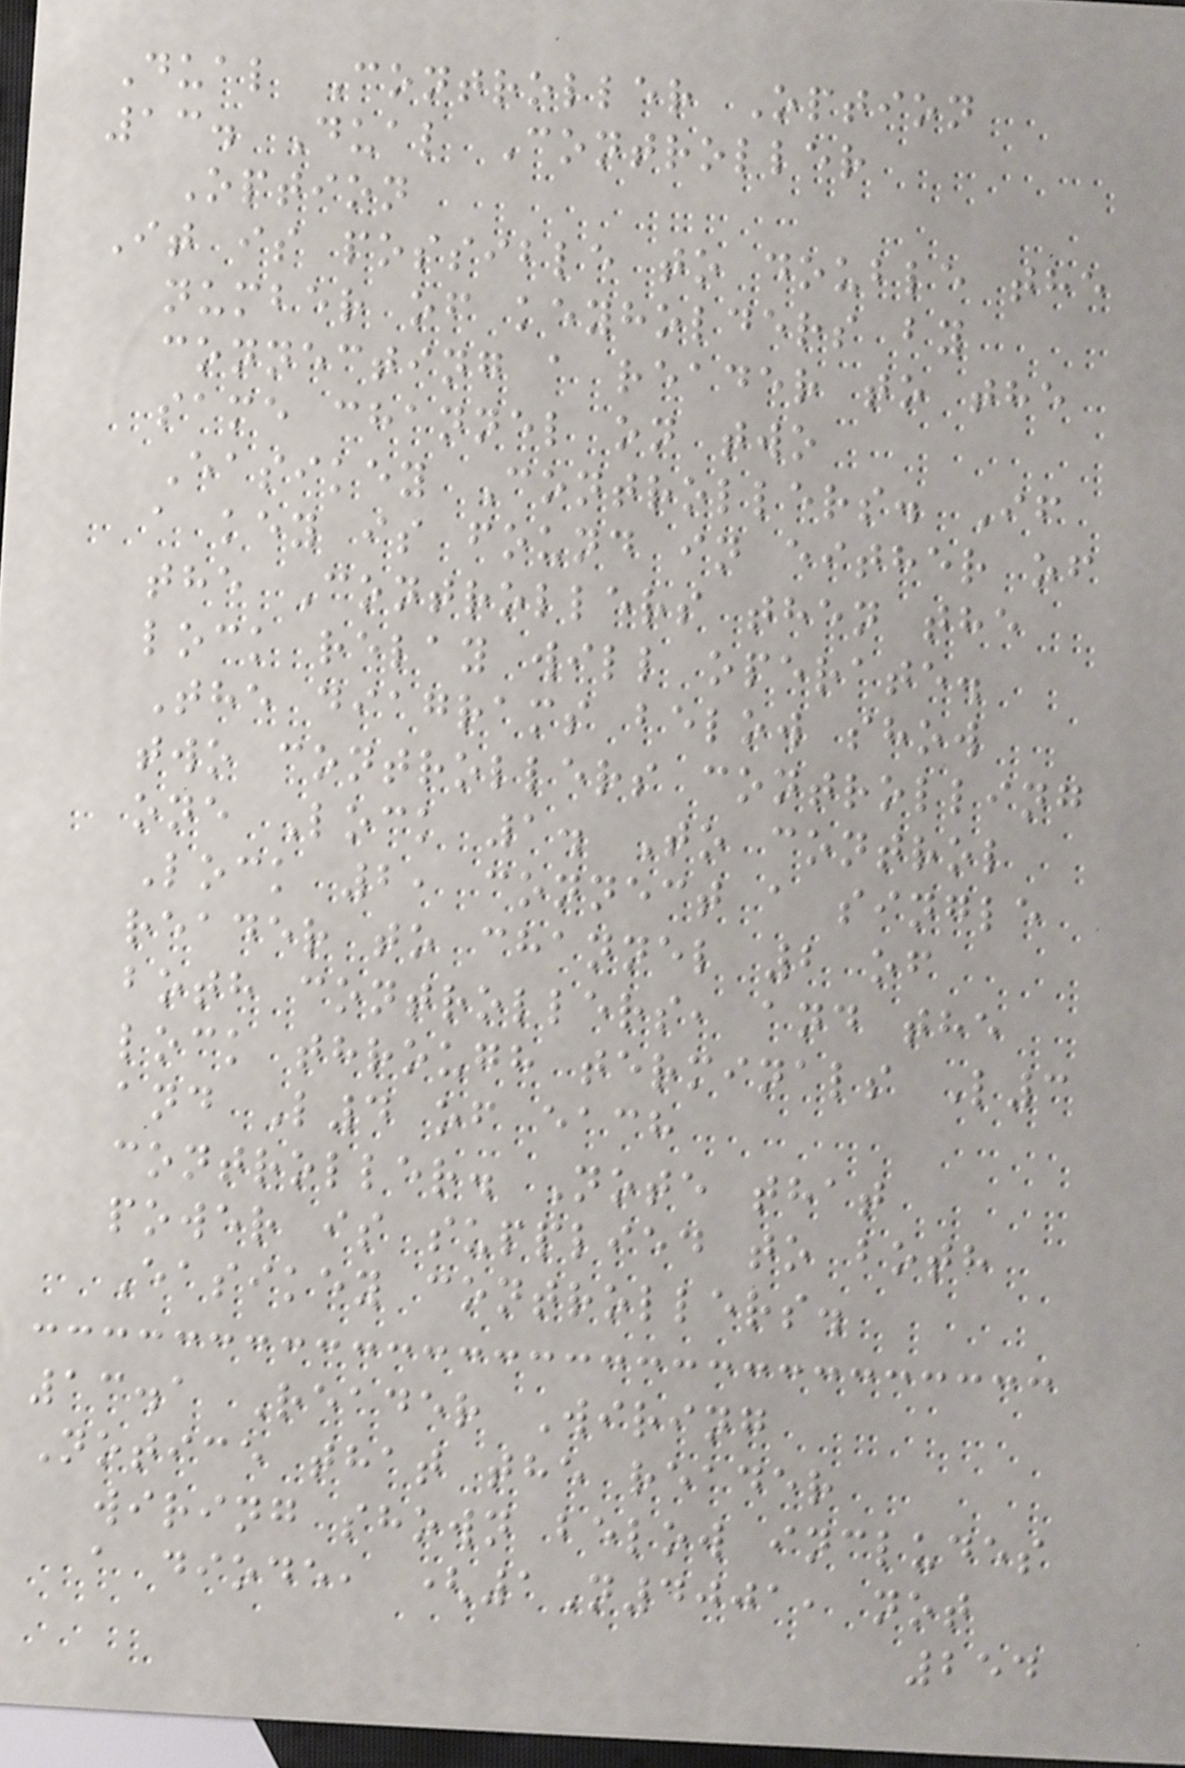Dual Controller Option
13. Dual Controller
Option
It is possible to double the
number of keyholders by
connecting a reader to the
same channel on two
Easikey Controllers. If
a key is found in either of
the Controllers then the
lock relay will operate.
The diagrams below show
two controllers controlling
one Lock 1. To control
Lock 2, connect a single
reader to channel 2 of
both controllers, and the
lock through terminals L3
and L4 of each
controller. Note that
power is supplied to both
Easikey controllers.
13.1 Reader Wiring
Notice that the reader
wiring shown below includes
a diode, (1N4001, not
254
